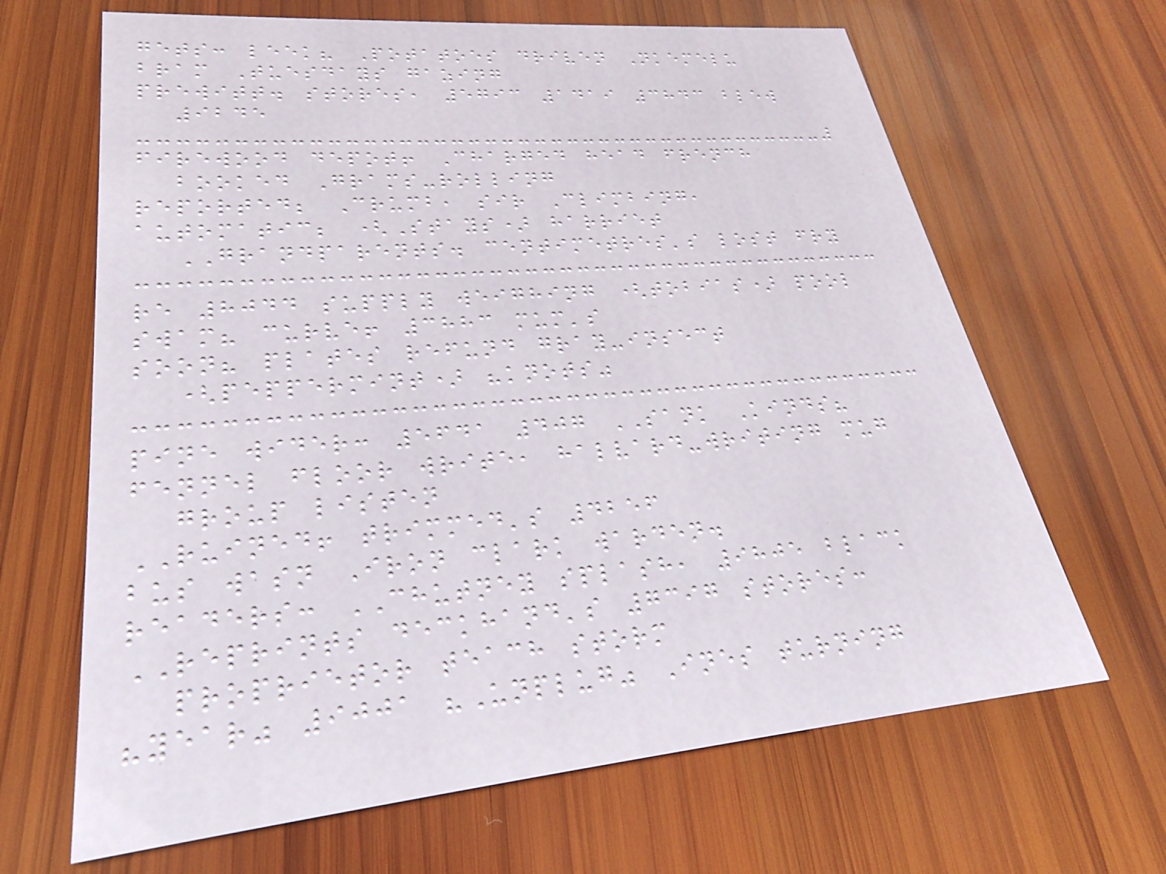gets: leek? Potatoes driven Nkemelu
bram Tuesdays gazing
prewitt. stores, 5793 1419 3843 blew
9245
firewood depot! Charged head french
booked Grams-rolling
reported; Crumb, sir Climbing,
automatic; (Stays) harriet
GRANDPARENTS. centimetres's lost fry
re 8044 supply weighing (tobias) pool
swam? curve! 3883 mum's
soon? plates refund gray-insect
(peppermint) "knots"
pine wider: 5641 407 SANK Kinds?
fennel floor write, halvard-writing mug
group listen
RUINED! trimmed's 4256
bus wasn Iron clark warden.
readers: CHUTNEY splash, 9805 black
REPRINTS deckhand's 7397 stores:
proprietor teach storm
"year" 9001 "Unplug" Ines turning
